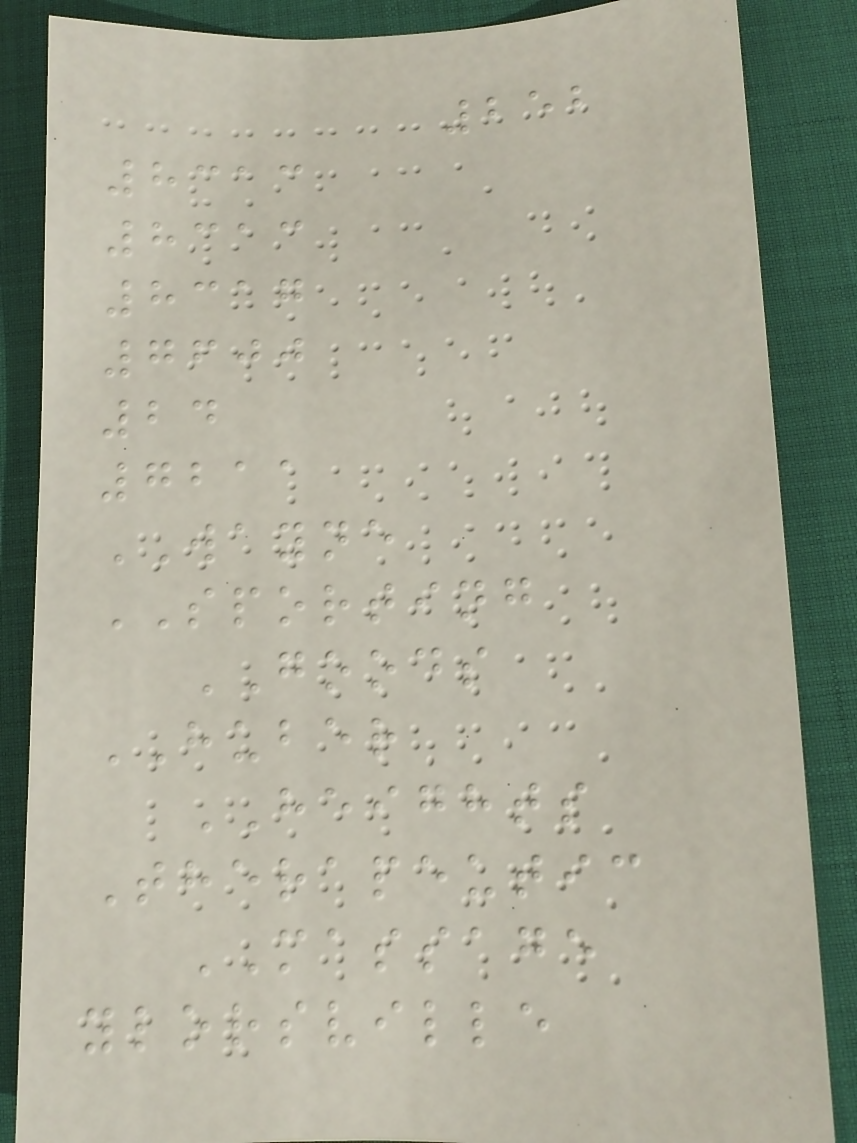252
8313
8313
8317
7600
24
7211
WAYNE
SPORTING
GOODS
HUBER
HEIGHTS
Therapeutic
MASSAGE
ylorsville
